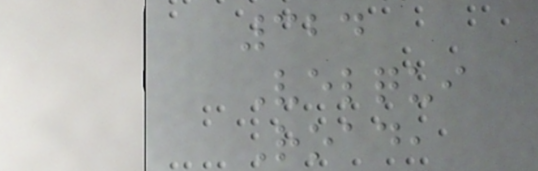324
Velqui
Road,
